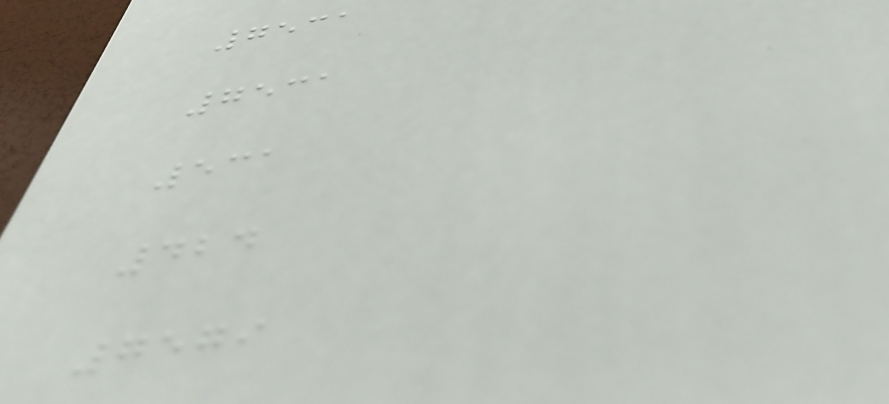7531
7531
531
424
7579
